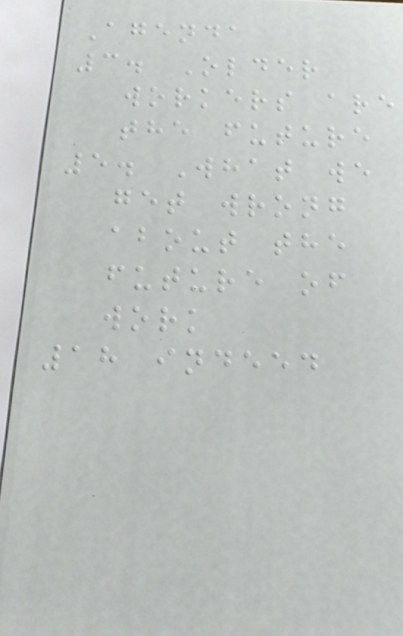Agenda
3. Older
workers are
the future
5. What we
get wrong
about the
future of
work
18 indeed
